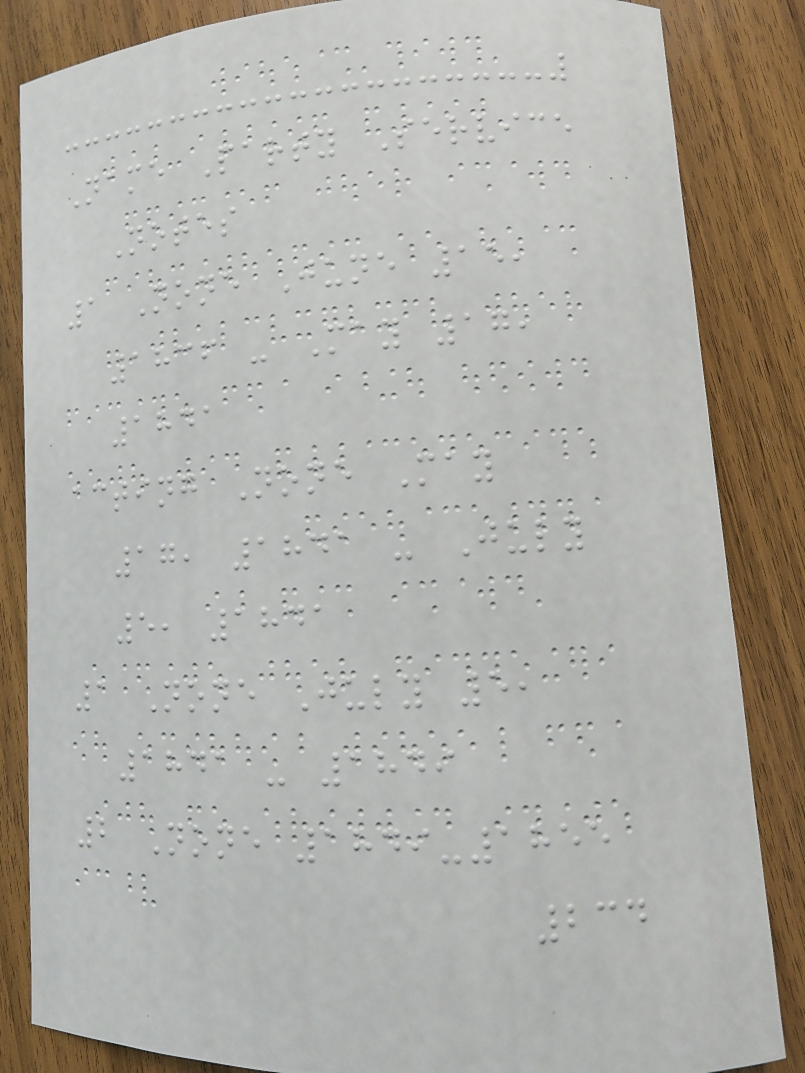Name Party Service
Notes
1 None June 15,
1836 - May 17,
1841
acting None May
17, 1841 - July
5, 1841
1 None July 5,
1841 - 1849
2 None 1849-1855
234
